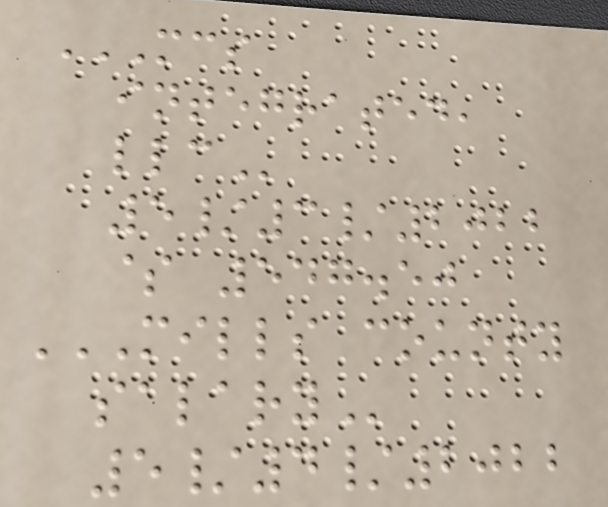MCS
INTEGRATED,
LLC
5/3/2022
$ 547.50
MILLS COUNTY
SALARY
5/4/2022
